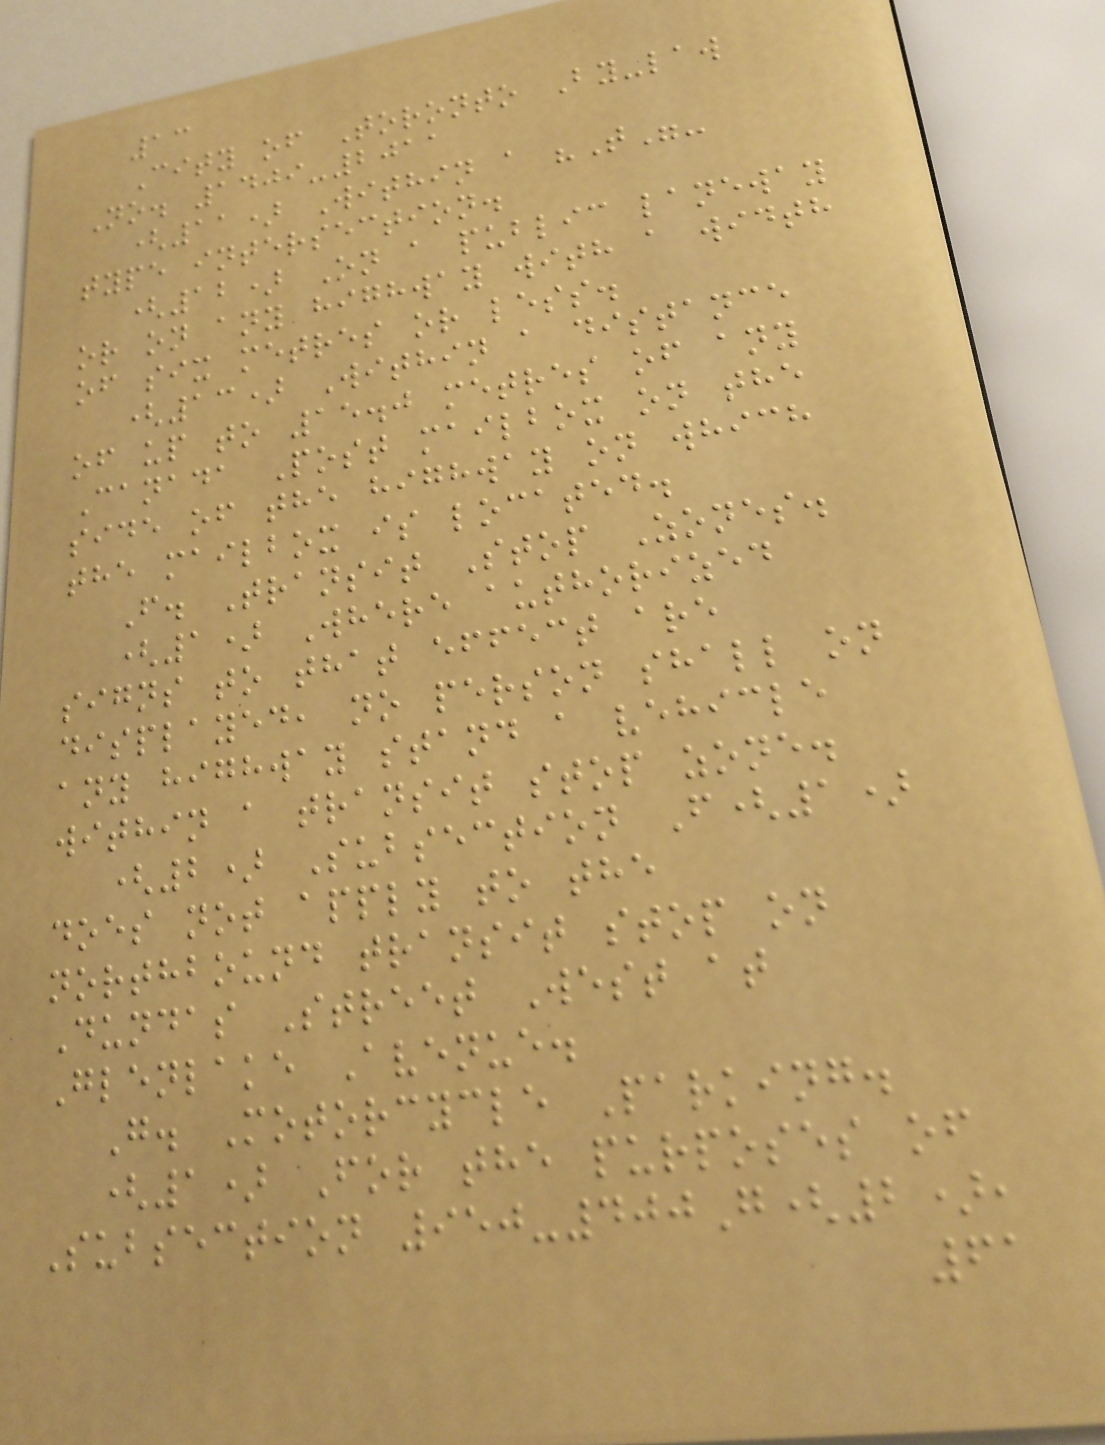13
City of Toronto By-law
No. 1409-2011
(11) Within a "T"-
type intersection.
(12) On a public laneway
or on any highway with a width
of six metres or less.
(13) Within a distance
of up to 15.0 metres of any
Canada Post mailbox on the
side of the highway on which
the mailbox is located.
F. Transit Stop Zones.
(1) Where authorized
signs to that effect are
displayed, no person shall on
any highway stand a vehicle
within a transit stop zone.
(2) Subsection F(1)
does not apply to the
northbound transit stop on
Dundas Street West at
Glenlake Avenue.
G. Motorcycle Parking.
(1) For the purposes of
Subsection 950-400G(2),
61
